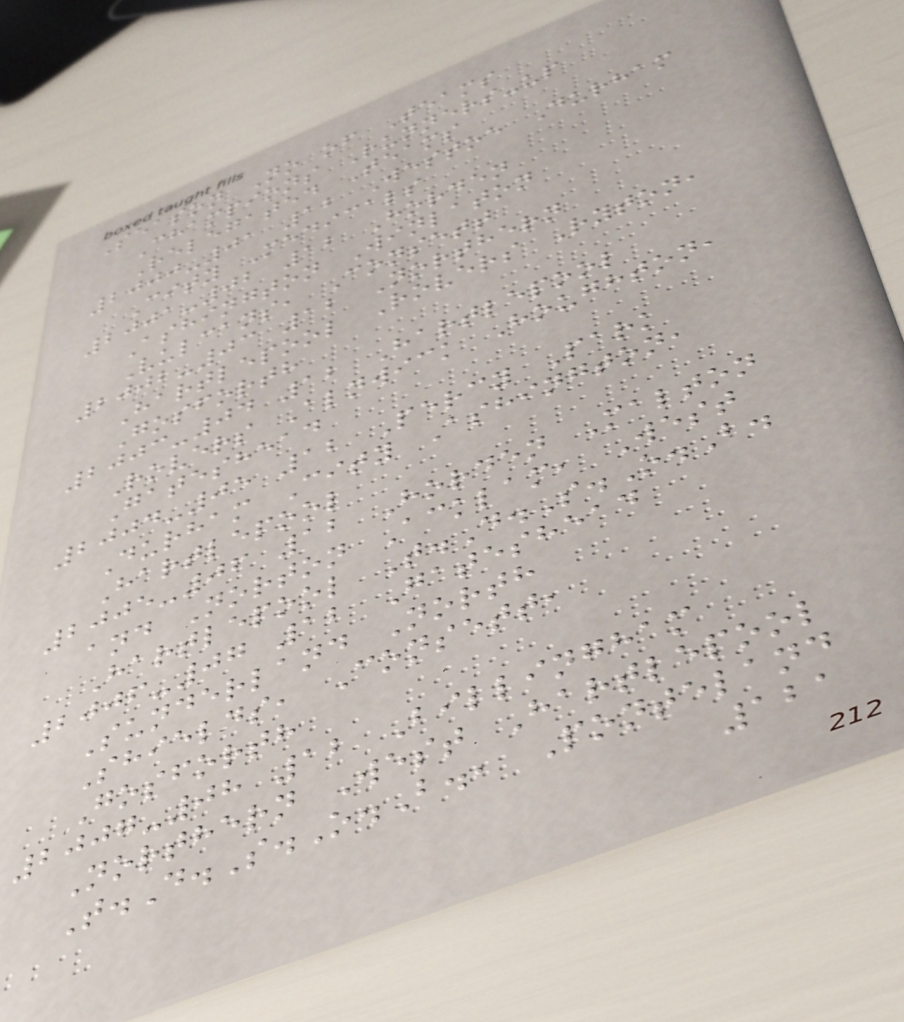Season No of Teams
Champions Runners-up
Relegated Teams
2000-01 12 Westoe Durham
City Medicals
2001-02 12 Horden
Ashington Winlaton
Vulcans, Consett
2002-03 12 Northern
Hartlepool Rovers Ryton,
Gosforth
2003-04 12 Hartlepool
Rovers Alnwick Houghton,
Gateshead
2004-05 12 Percy Park
Durham City Ashington,
Hartlepool
2005-06 12 Horden Malton
and Norton Acklam, West
Hartlepool T.D.S.O.B.
2006-07 12 Gateshead
Sunderland North
Shields, Consett,
Gosforth
2007-08 12 Billingham
Northern West Hartlepool
T.D.S.O.B., Ponteland
121
